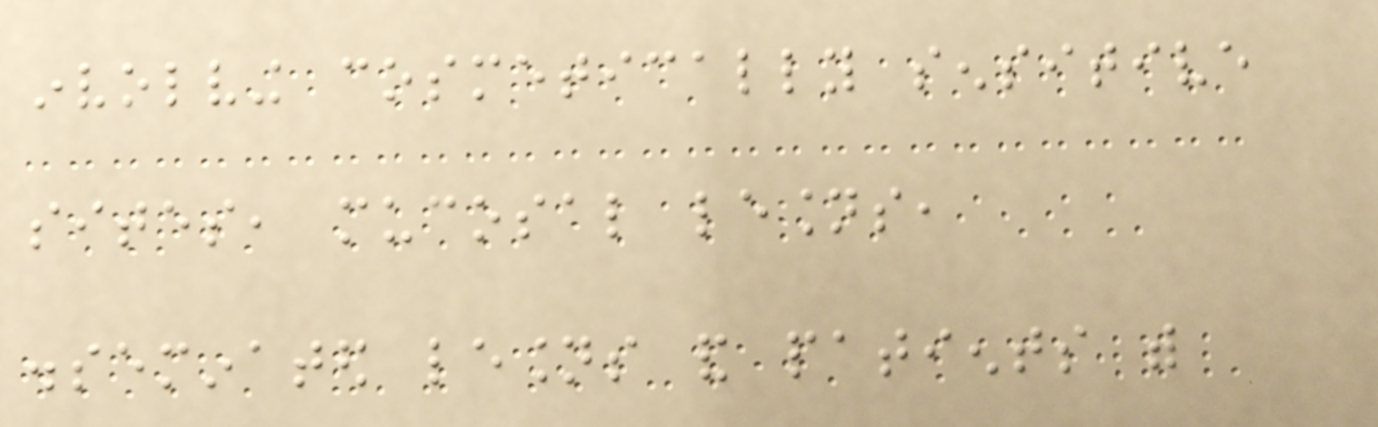involving cosmetically sensitive
sites, mucosal lesions,
disseminated lesions and patients with
